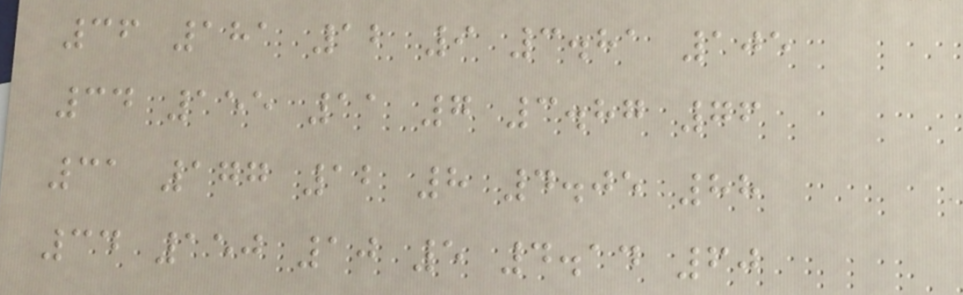36 181 12 9 3.81 105
34 155 11 7 3.87 76
31 177 12 8 4.05 88
34 150 10 5 4.14 60
